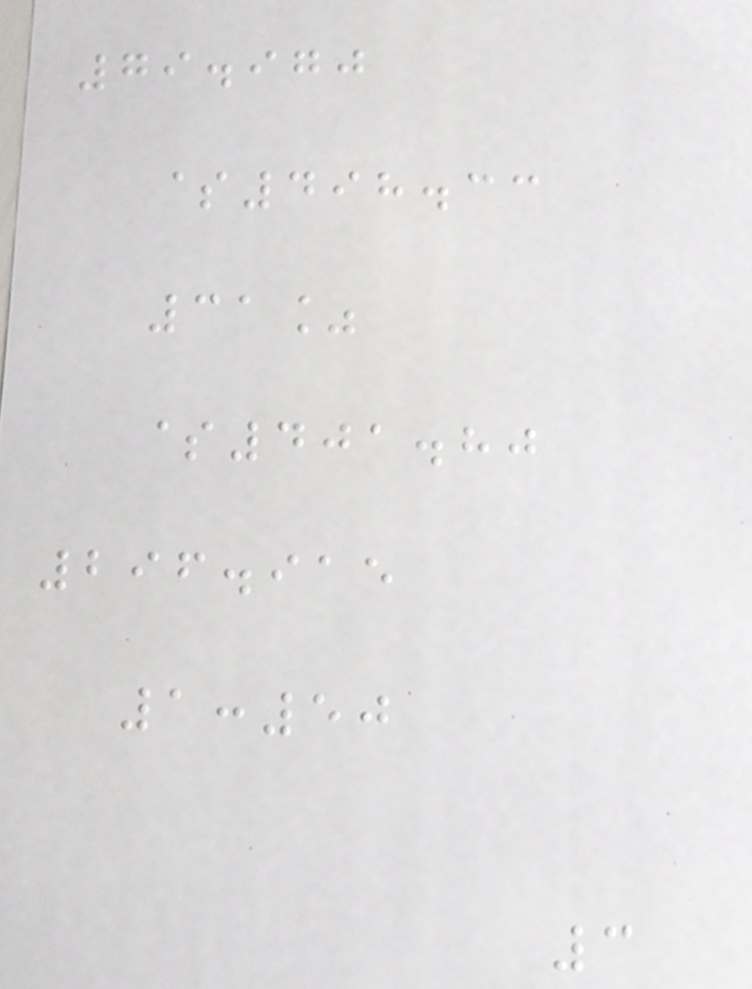79.970
$498.33
31%
$401.80
296.915
1:50
3
